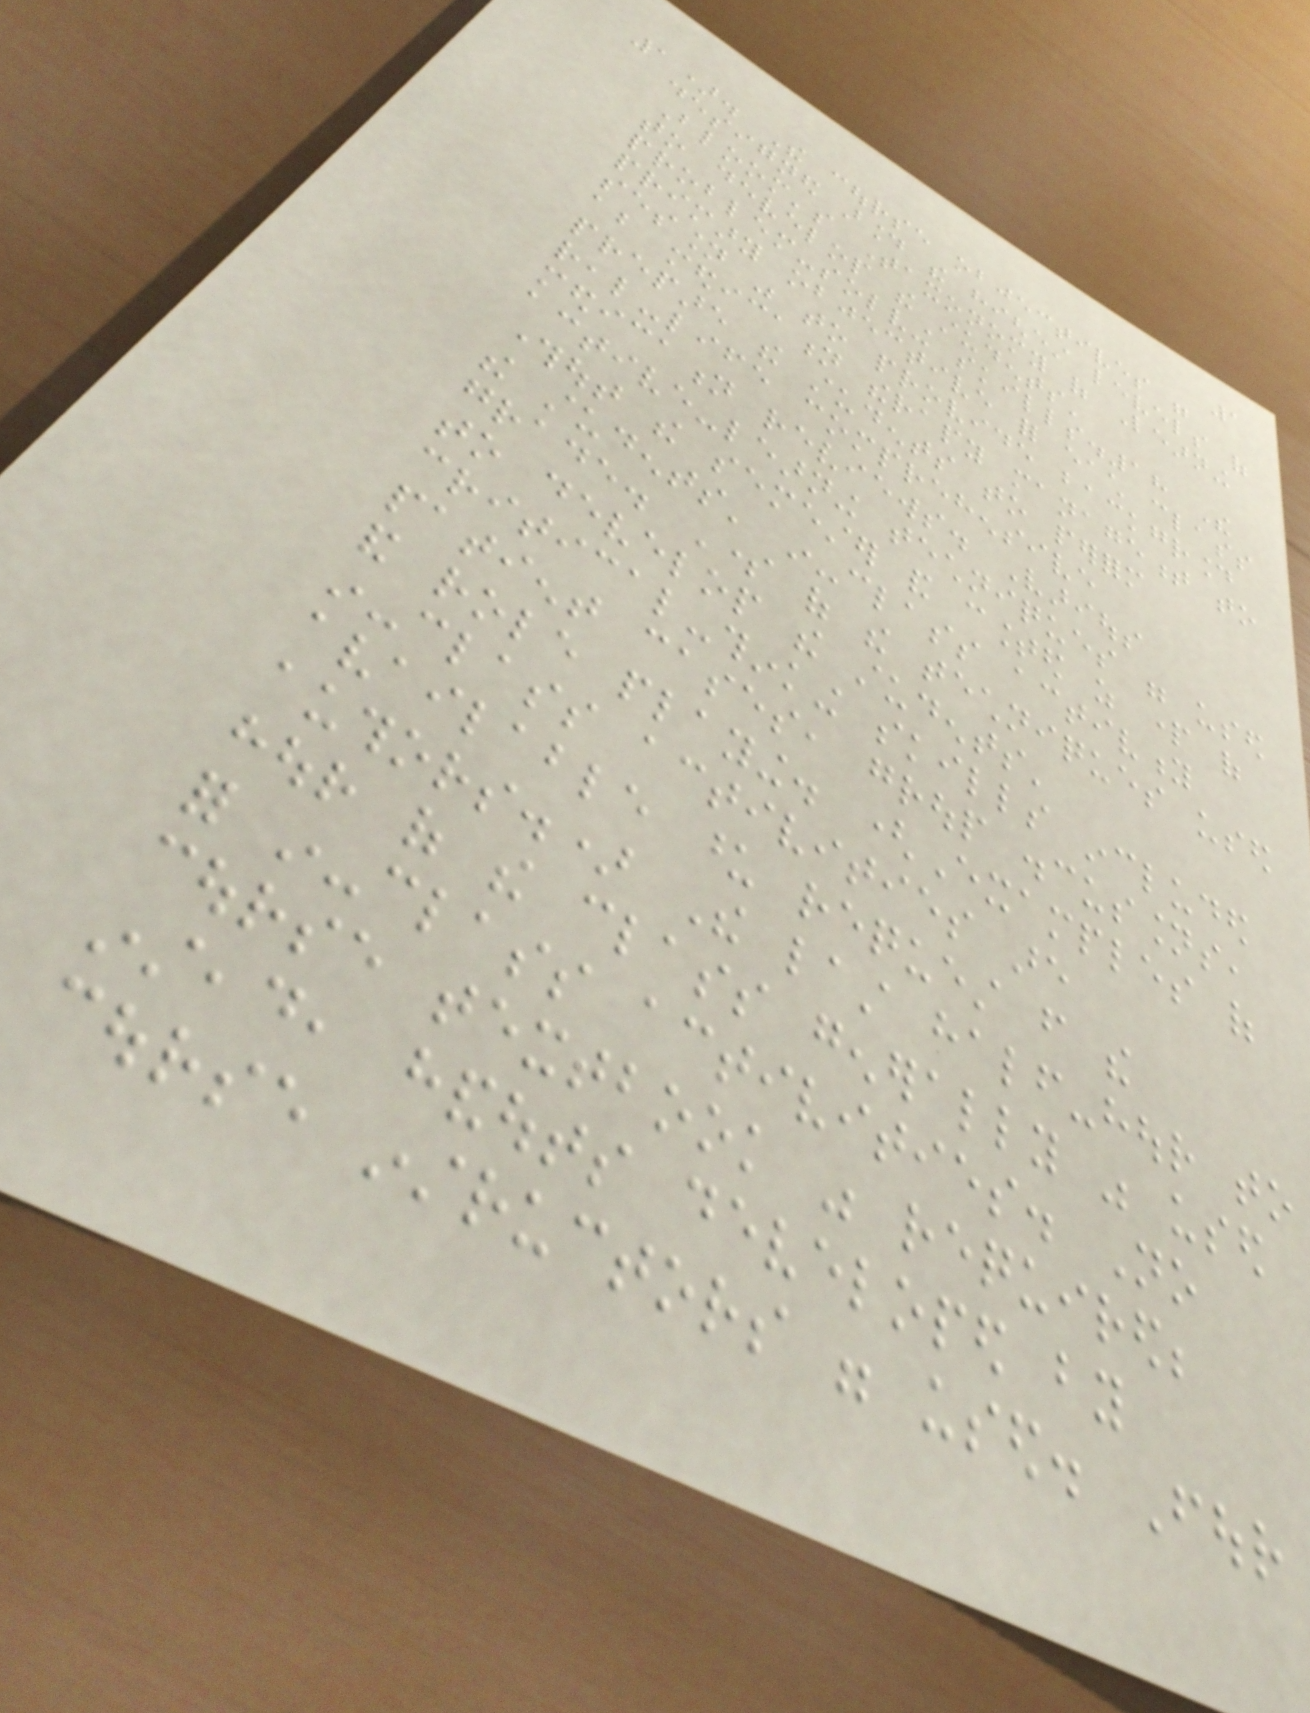1
1). The course objectives were
designed around the highest levels of
Bloom's Taxonomy of Learning
to develop the students'
problem-solving skills.18 The
primary objective for each class
session was to provide background
about medication therapy management to
prepare the students to perform
real-life comprehensive
medication reviews. Various
active-learning techniques were used
throughout the semester and counted as part of
the students' in-class activity
grade. Some of the techniques used
to develop the students'
critical-thinking skills included
patient cases, group discussions,
and role playing. (Examples of
in-class activities are
available upon request from the
authors.) The last half-hour to
hour of the class generally was used
for in-class activities. No
course textbook was required;
instead, handouts developed by
course instructors were used. Four
